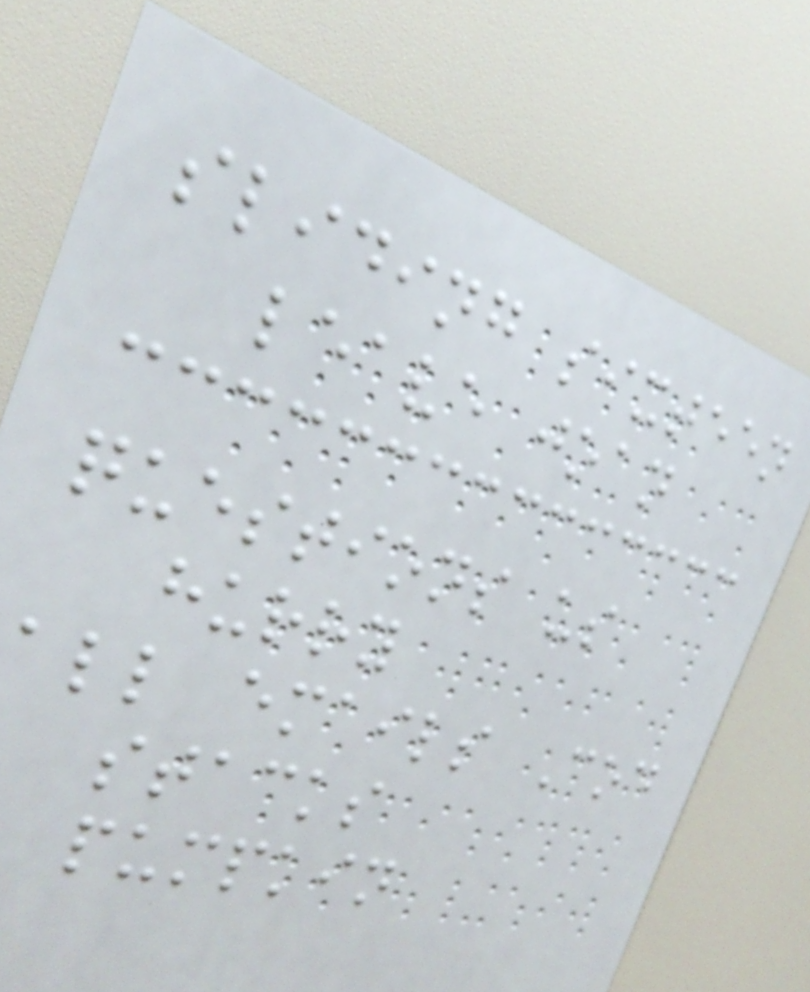sliding sixteen
leave joan
questions us
hurry
all emails Cod
stacks
pumpkin
